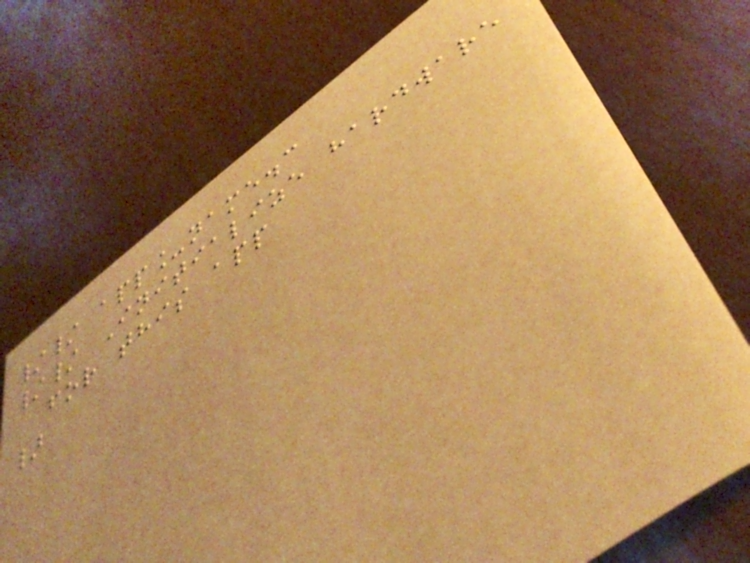// app_name.c
// Initialize hardware
for this app
}
